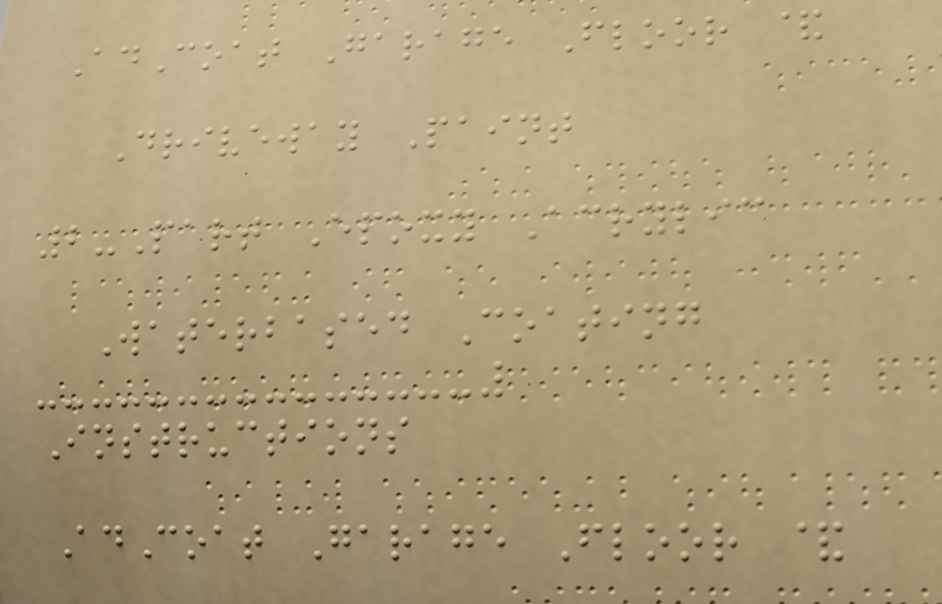AdCoat Garage Floor &
Driveway Paint
2-Part Epoxy Acrylic
Waterbased Coating
Instructions
AdCoat Garage Floor &
